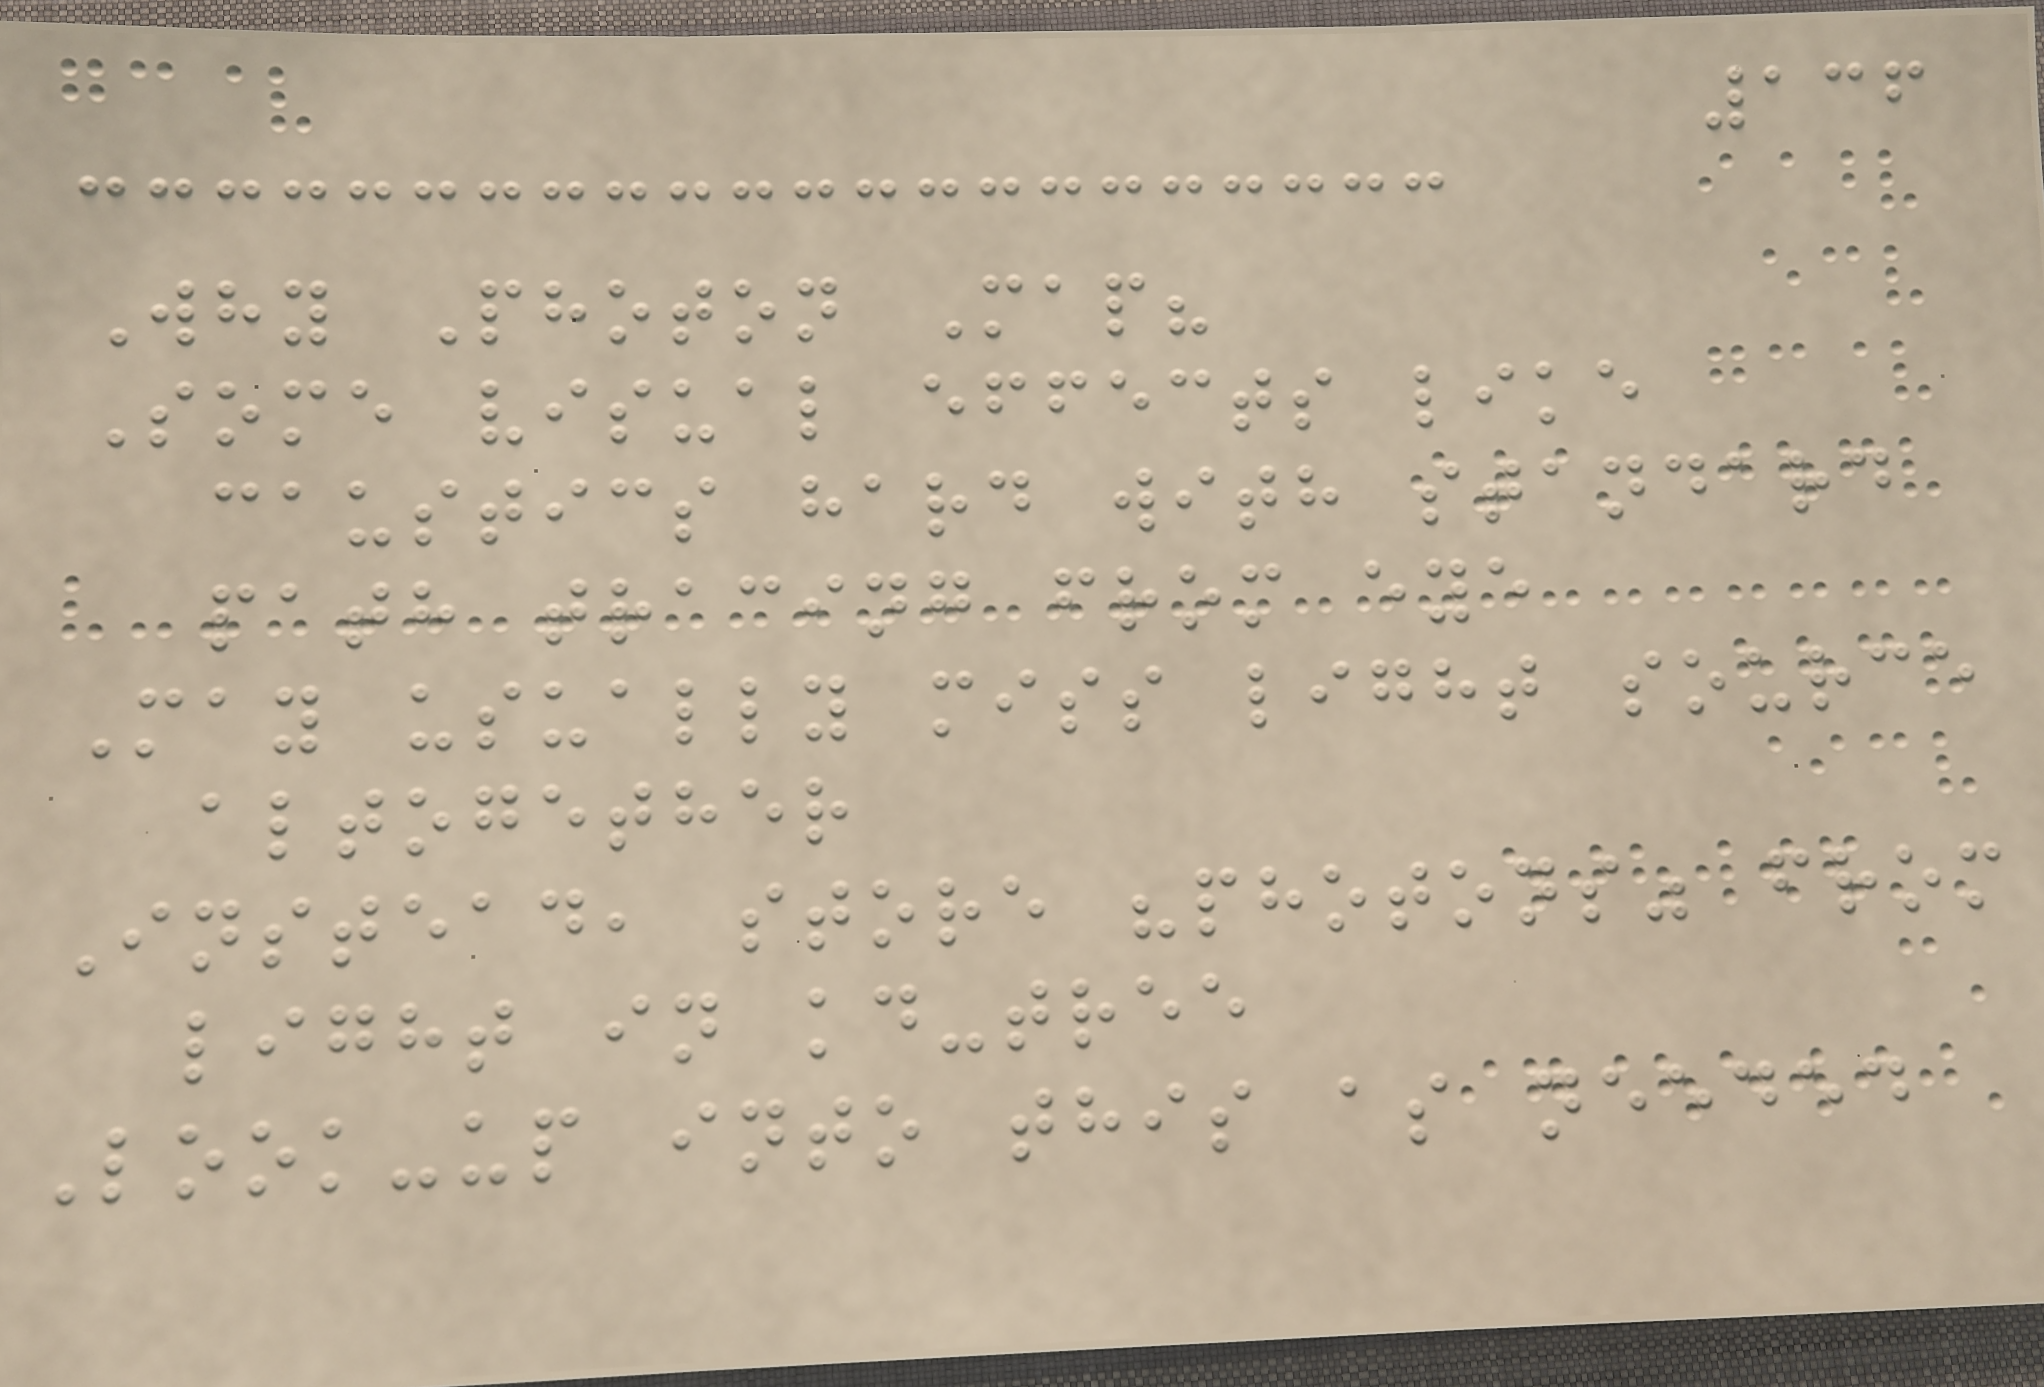136
Why Photon Map?
Some visual effects like
caustics hard with standard
path tracing from eye
May usually miss light source
altogether
Instead, store "photons" from
light in kd-tree
Look-up into this as needed
